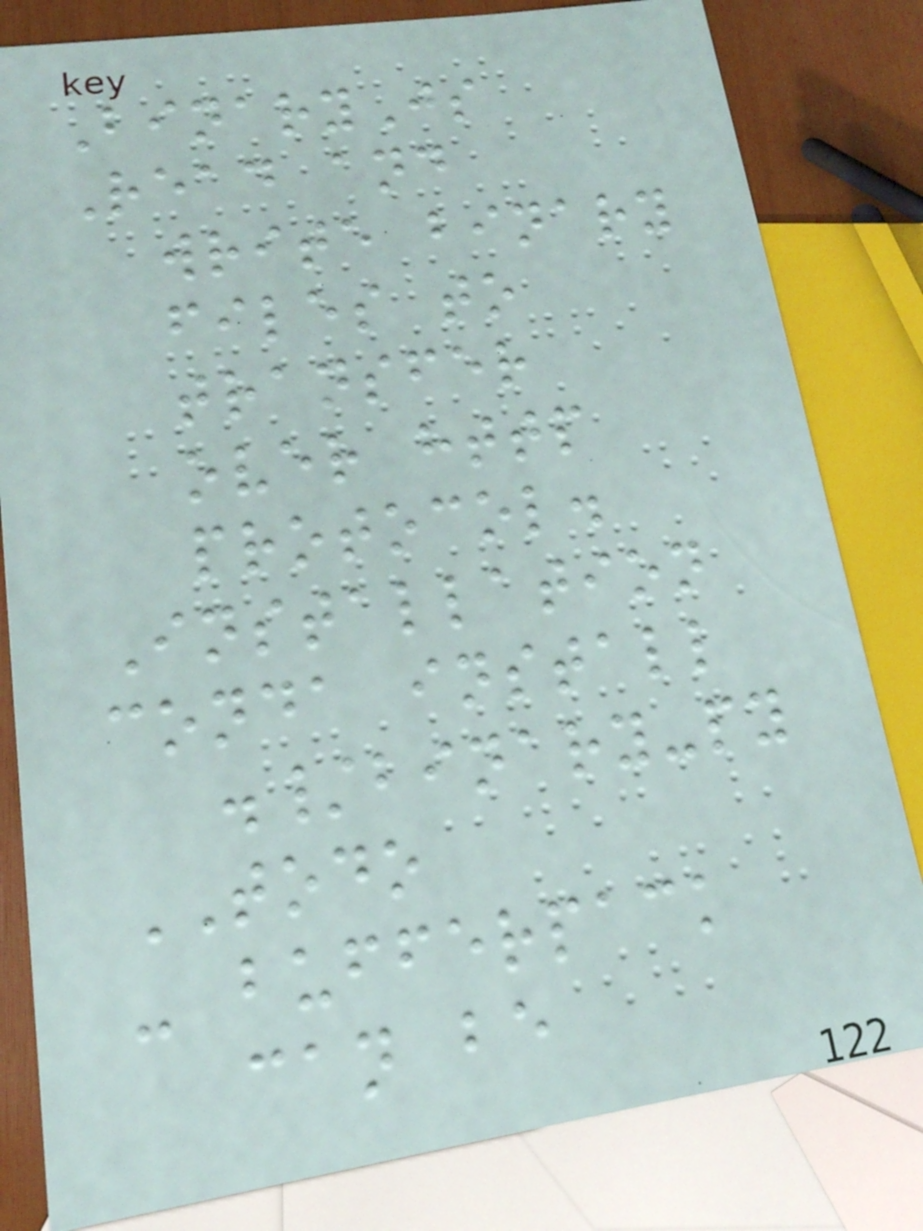BinaryJs
Read and
write binary
files to
transfer
over http
protocol.
Installation
conda install
./binary-py
TODO
- bufferpack
can be
